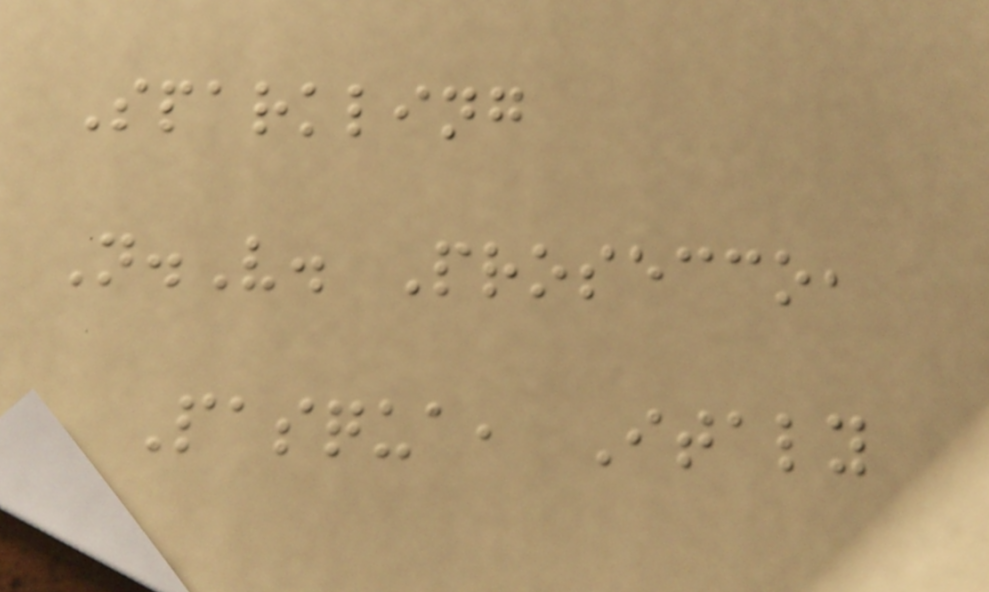Sparkling
N.V. Prosecco,
Pasqua, Italy
